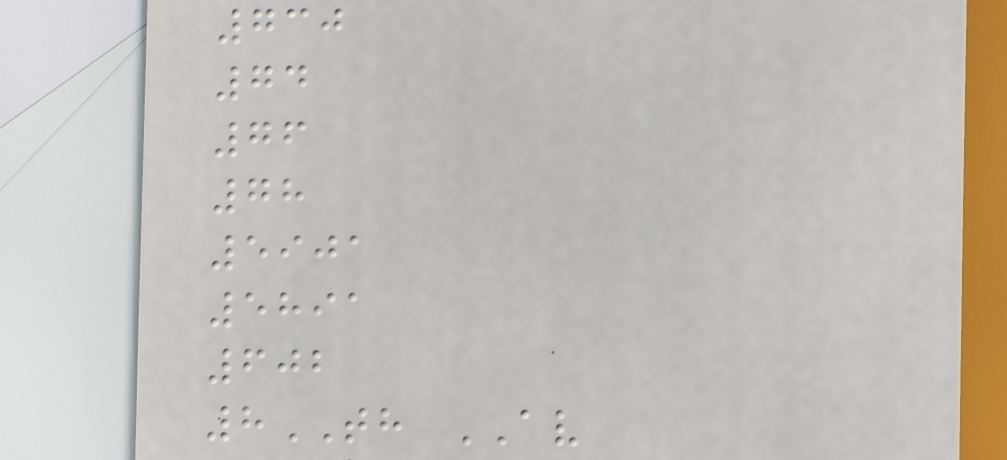730
74
76
78
5901
5891
602
8TH AV
